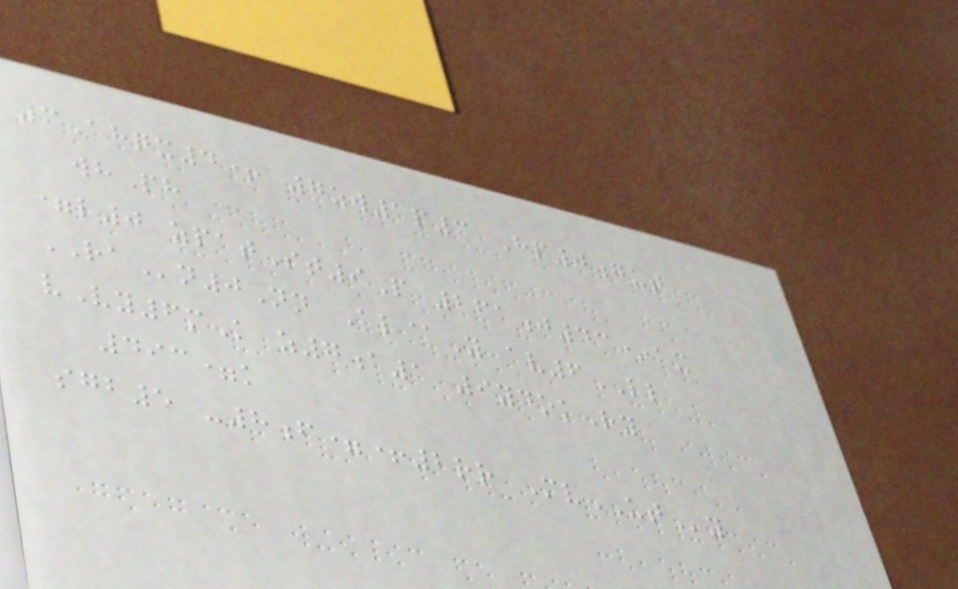3Ahqx4+ 7zw1p3 Hp0gut
whPh
=l0 zpatSt9P 261j43*ax
RAn0Nn Al@Y av6LL
vVy6mK z7a1 9ydokRy
493=k
sgb5 -8f=+2rr MvUTy
